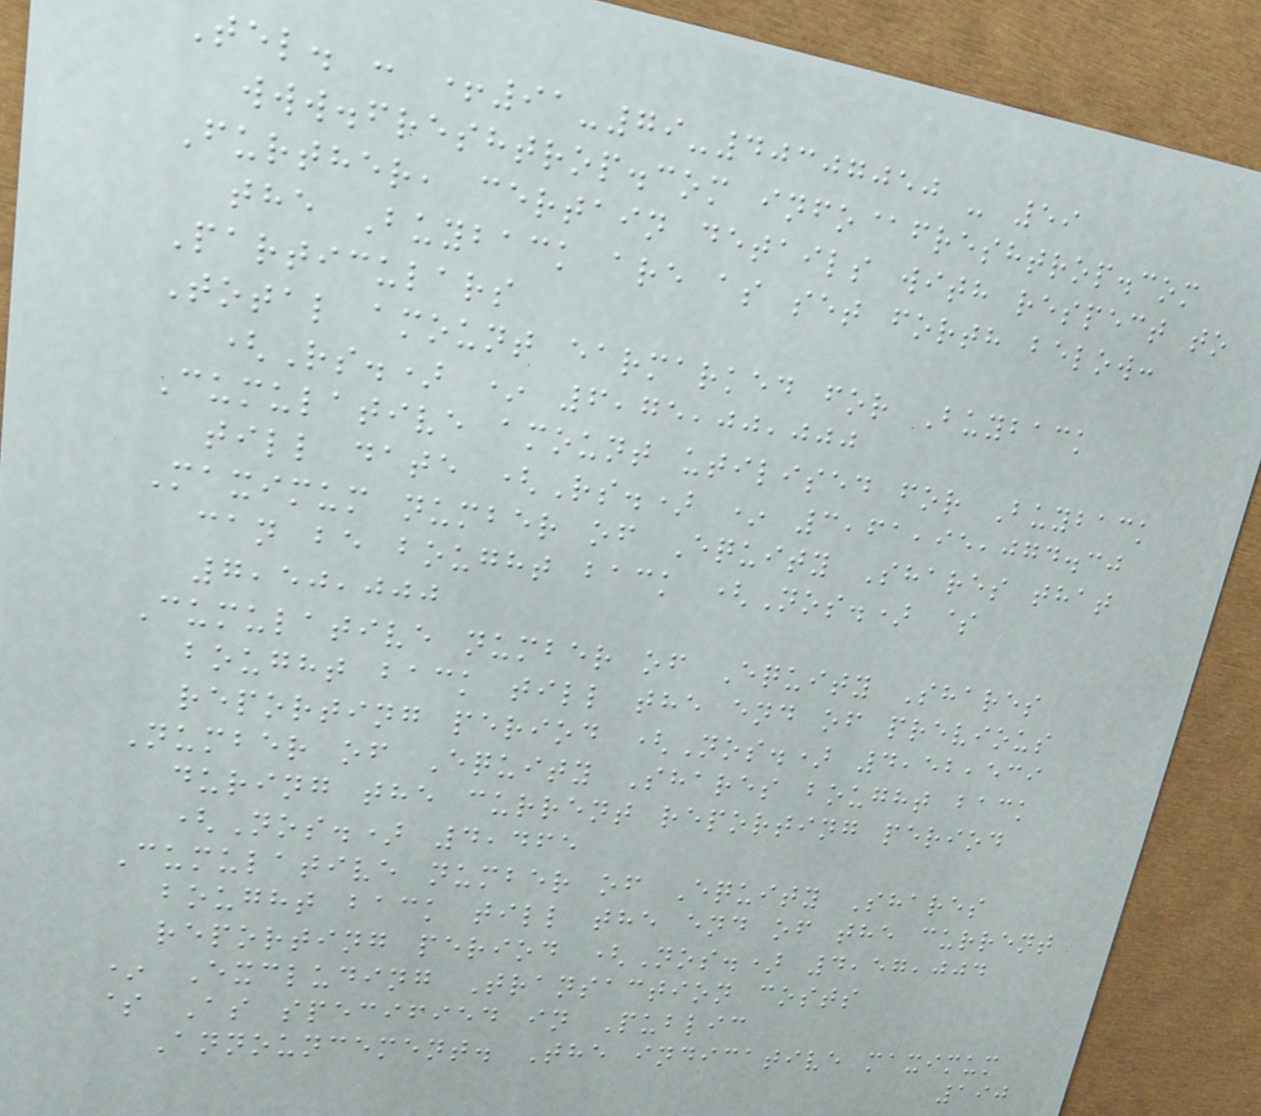Tel. : +91-79-40307050 - 59
www.freshtrop.com info@freshtrop.com
Further, certain details with respect to
the Buyback are as set forth below:
Particulars
Total amount earmarked for Buyback
(Rs.) * 6,75,00,000
Cumulative amount utilised for Buyback
till date (Rs.) * 3,61,95,074.30
Maximum number of Equity Shares that
can be bought back (Nos.) $
7,50,000
Cumulative number of Equity Shares
bought back till the end of previous
reporting period (Nos.) 4,52,539
Number of Equity Shares bought back
during the current reporting period
(Nos.) 4,465
Cumulative number of Equity Shares
bought back till the end of the current
reporting period (Nos.) 4,57,004
* Excluding Transaction costs
$ As specified in Public
Announcement. The indicative maximum
190
